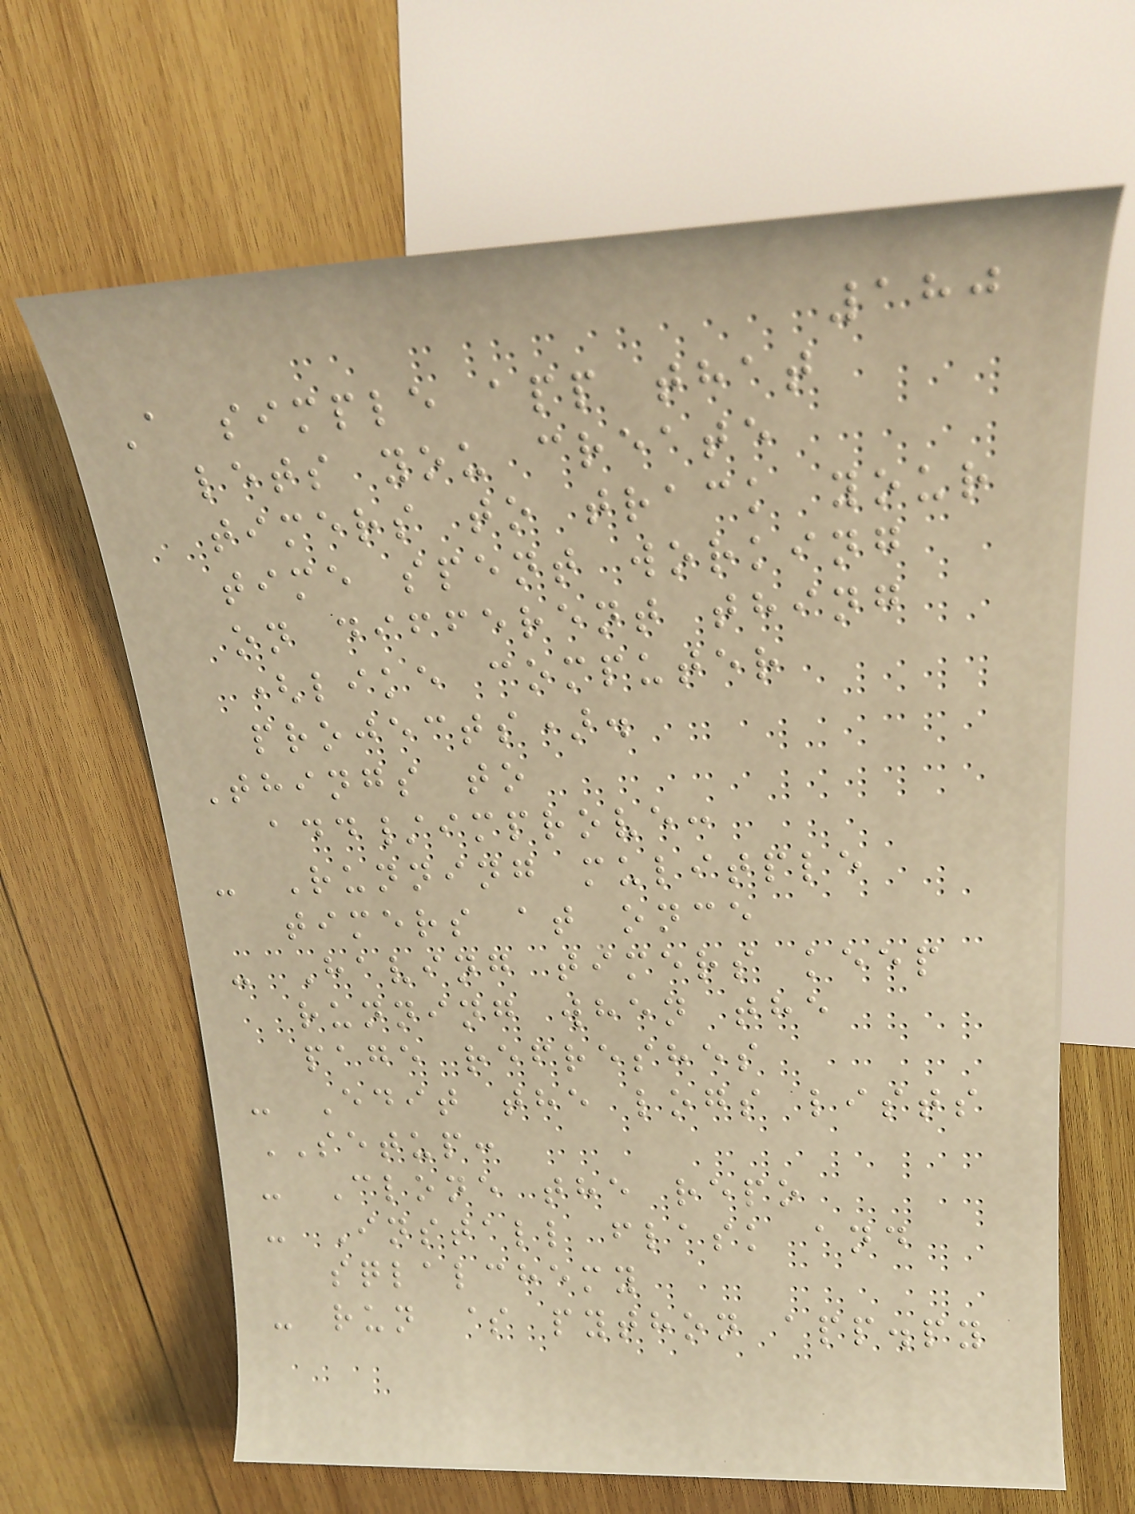180
A simple app that
lets you create
timers to track your
time spent working
on different thing
(like computer
projects).
Things to
add/improve:
- Running mulitple
timers at once
- Having timers keep
running when the
page refreshes
- Edit the logs lists
SETUP:
- Clone the repo
- Install flask and
sqlalchemy
- run $ python app.py
